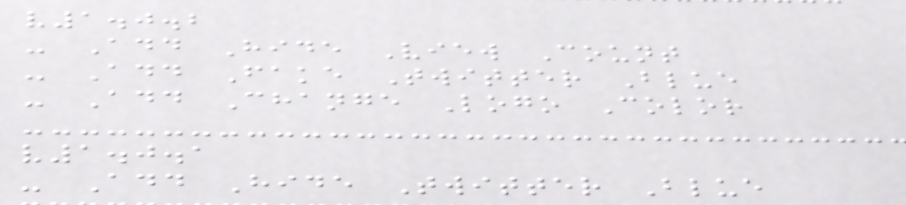v1.0.2
- Add Hide View Count
- Add Fake Twitter Blue
- Add Change Logo Color
v1.0.1
- Add Hide Twitter Blue
